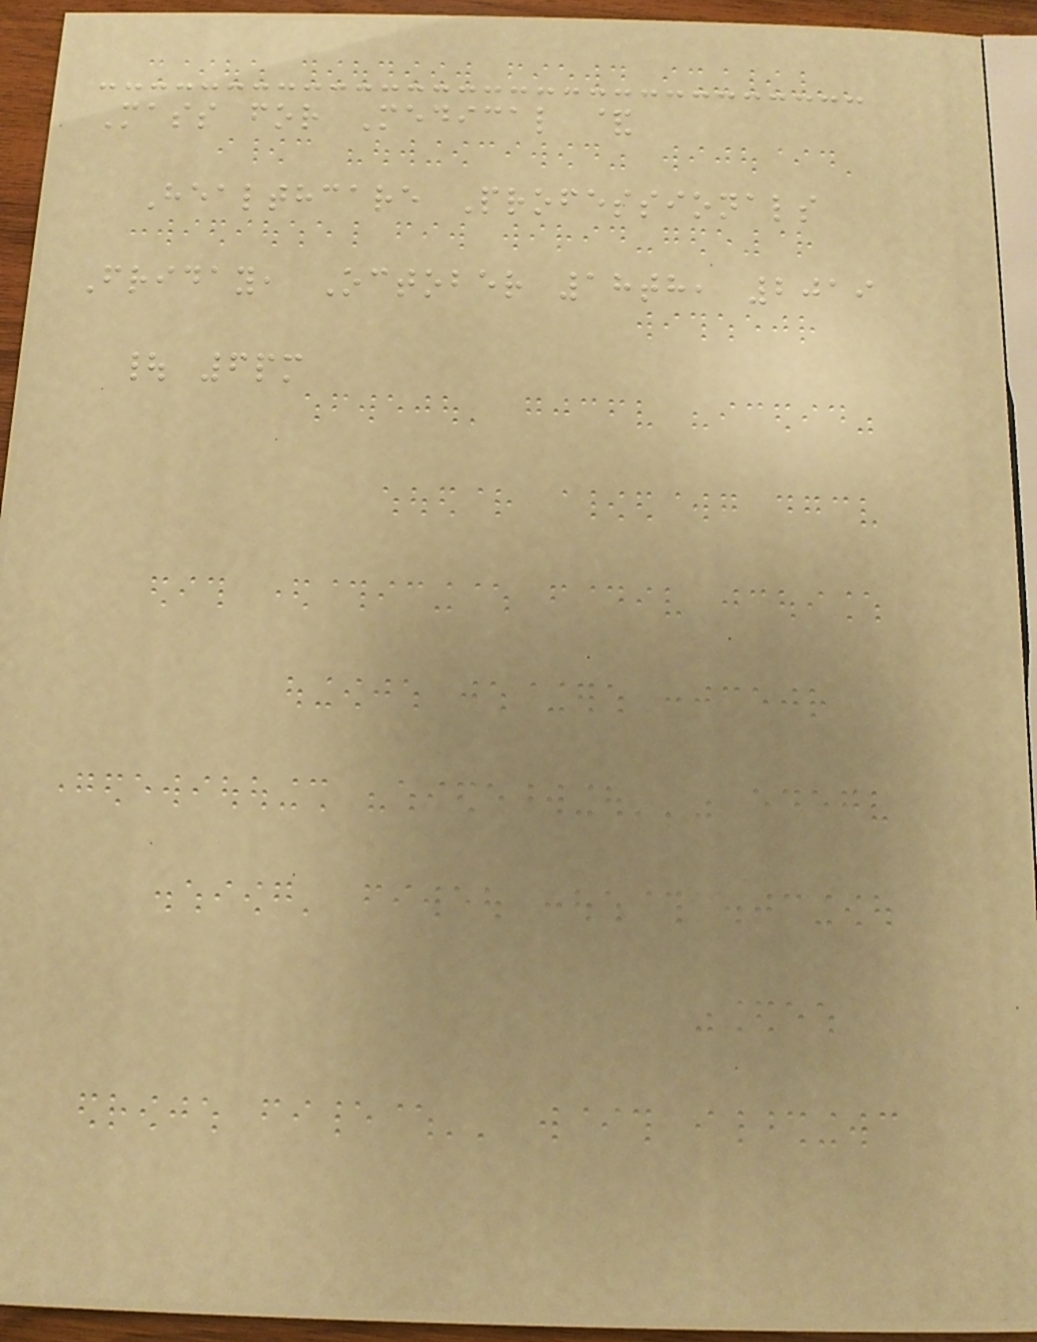Mass for Medical &
Healthcare Professionals
Friday, October 18th, 2019
| 6pm
